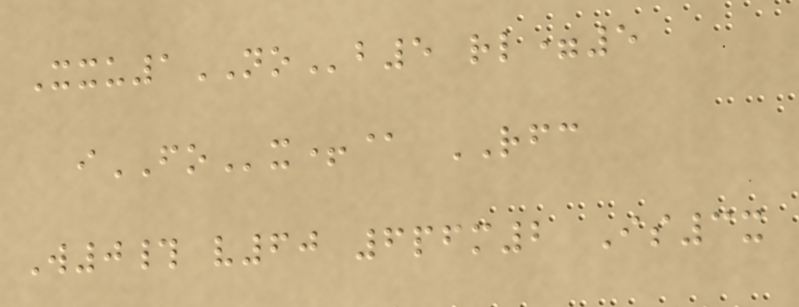Xxu1NOb5 rl=5
iFOx+@ RFC
W0# v60 6pfm2 Is3x
